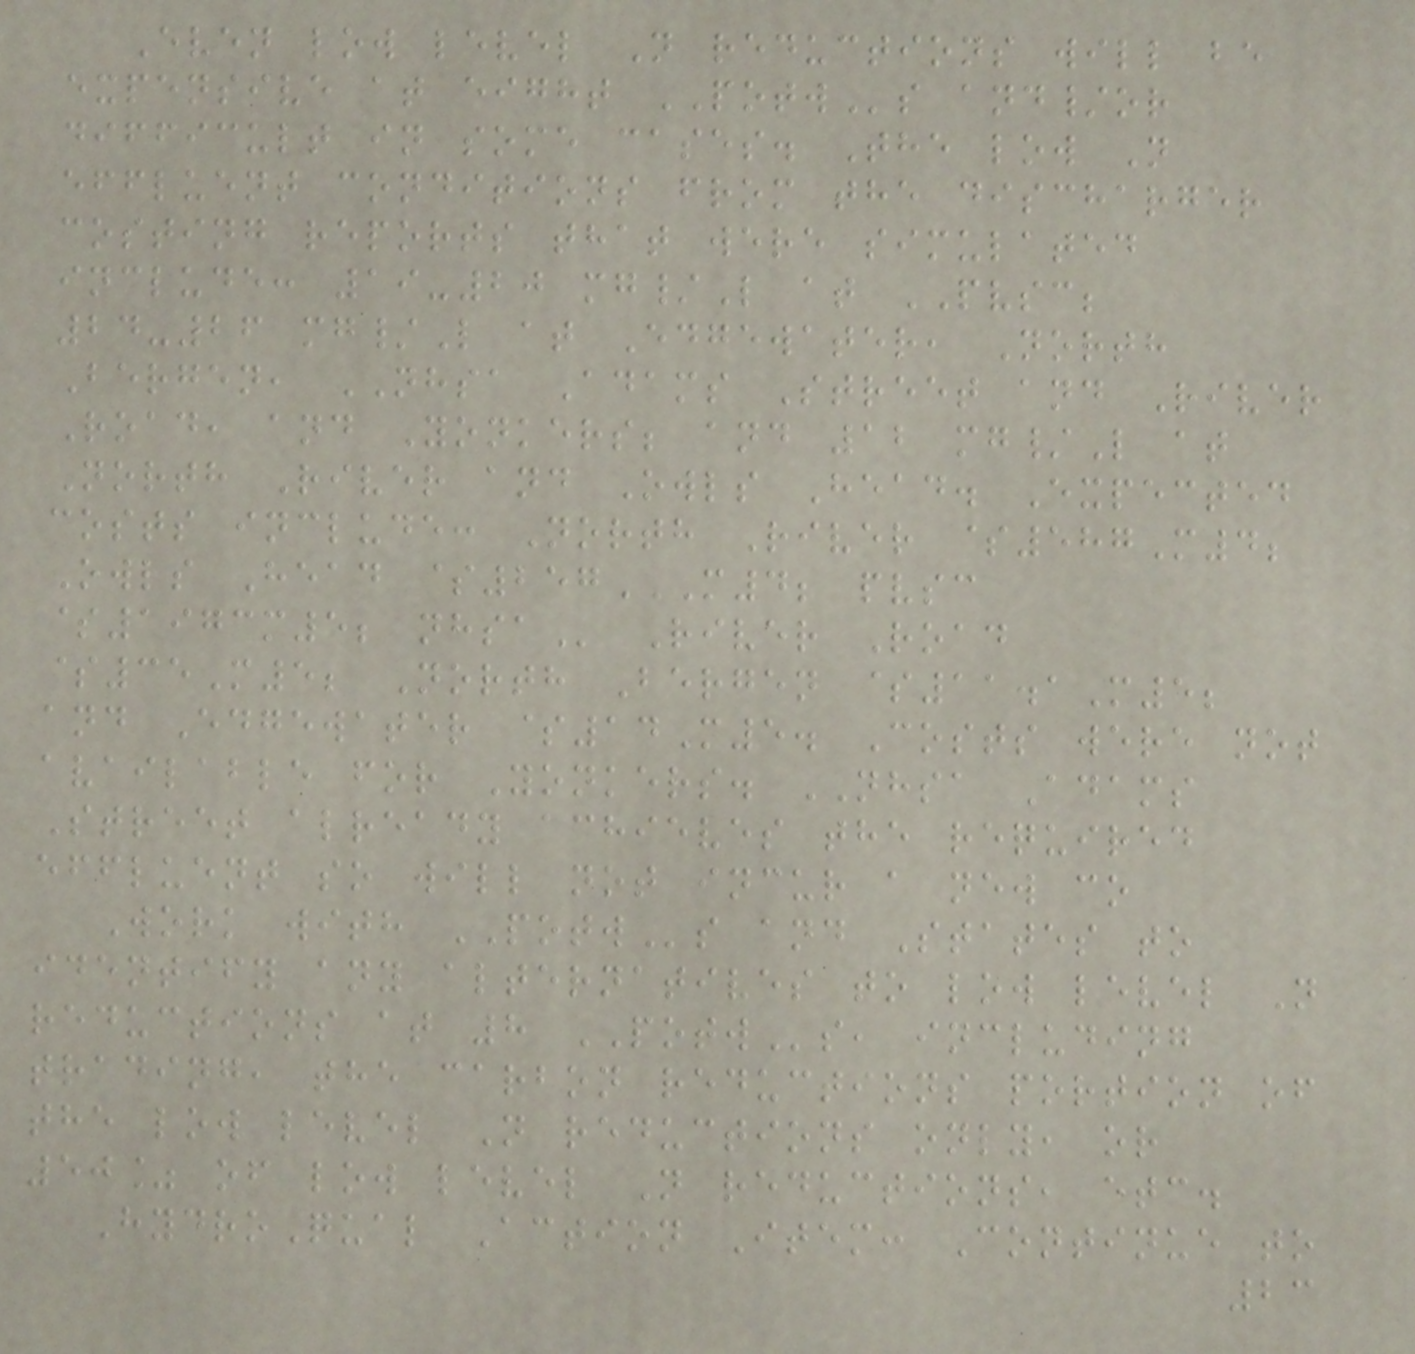Even low level N reductions will be
expensive at eight POTWs and/or
difficult in some cases. The low N
effluent conditions from the discharger
costing reports that were simulated
include: 19-20 mg/L at PVSC;
24-26 mg/L at Edgewater, North
Bergen, NHSA Adams Street and River
Road, and Yonkers; and 12 mg/L at
North River and Owls Head. Expected
costs include: North River $587M4;
Owls Head $257M4; PVSC
$1973M5; NHSA River Road
$35M5; North Bergen $11.1M5;
and Edgewater $14M5. Costs were not
available for Yonkers. NHSA Adams
Street already achieves the required
effluent so will not incur a new co
Work with POTWs and States to
identify any alternatives to low level N
reductions at 8 POTWs, including
trading, the carbon reductions portion of
the low level N reductions only, or
50% of low level N reductions, etc.
HydroQual Action Item: Continue to
23
